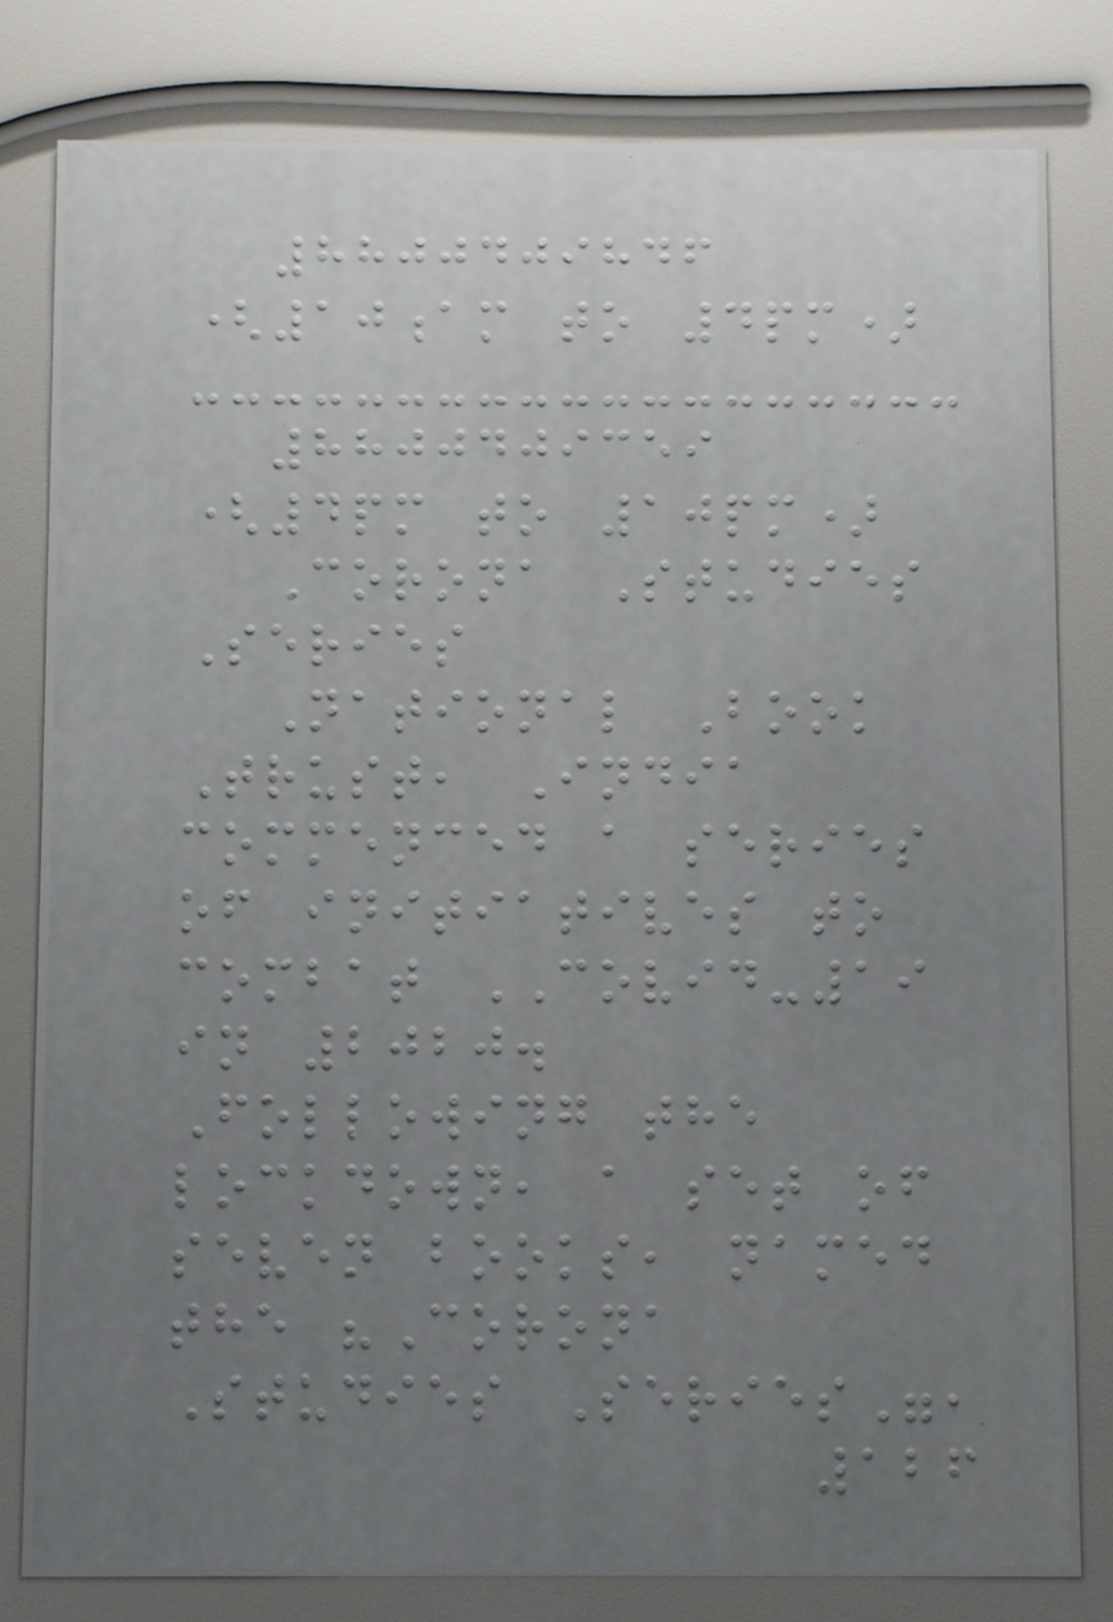8800409846
(10am to 4pm)
8800409359
(4pm to 10pm)
Corona Studies
Series
National Book
Trust, India
commenced a series
of initiatives to
combat COVID-19
in 2020.
Following the
lockdown, a set of
seven books, named
the "Corona
Studies Series",
126
